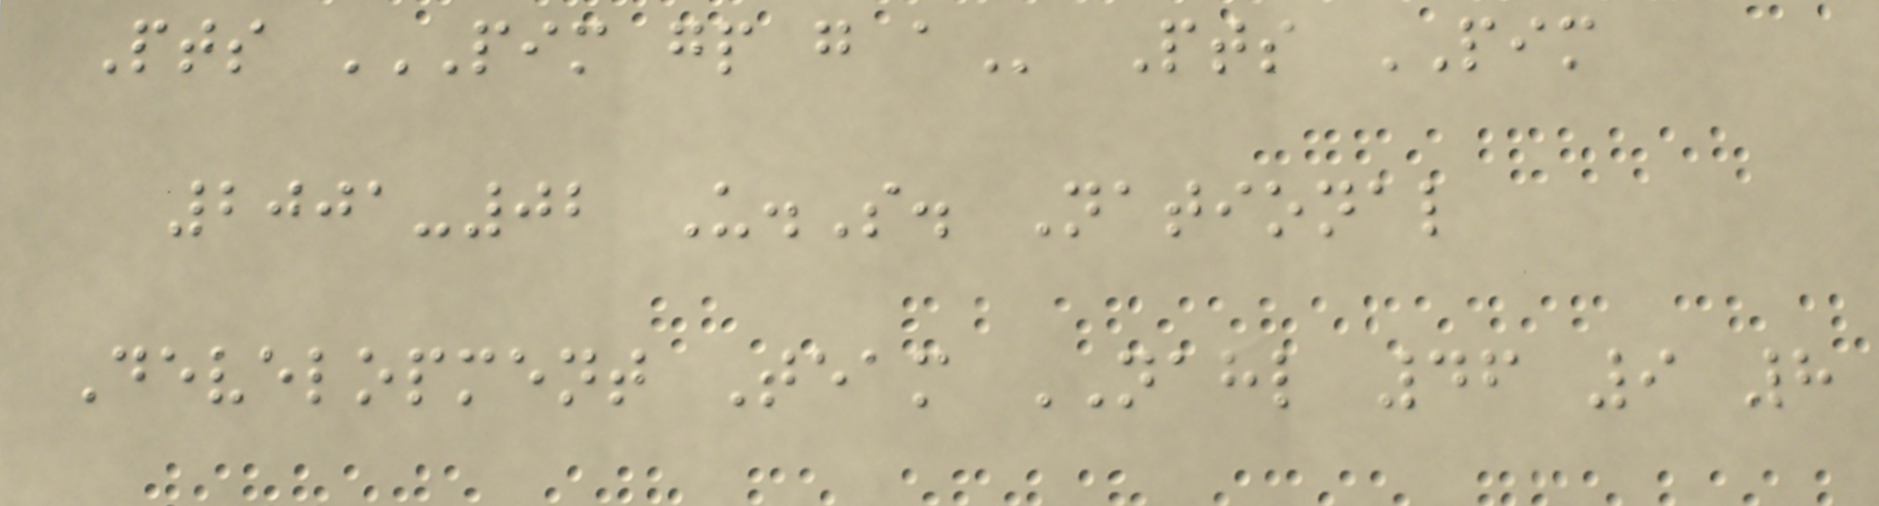Pts PIM GP G A Pts PIM
2001-02 U.S. National
Development Team NAHL 46 9 8
